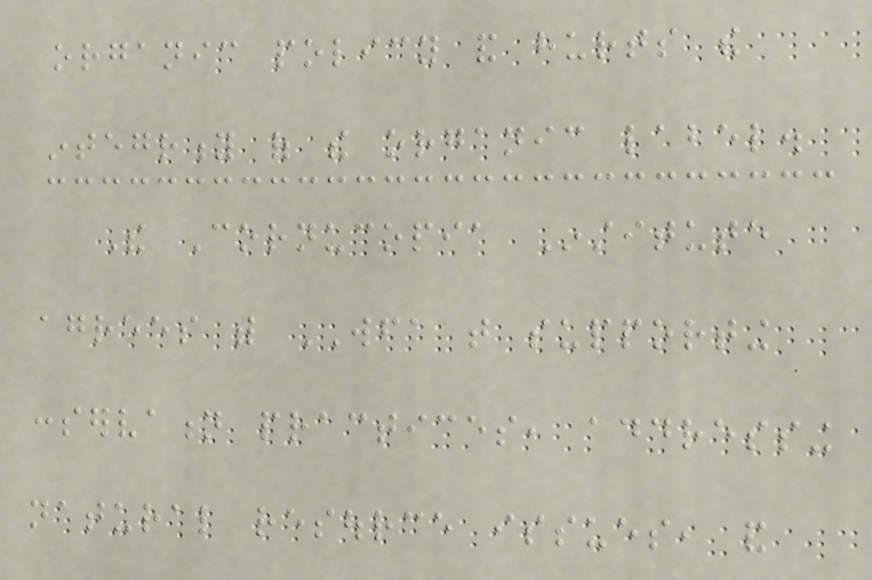organic policy and hurts the
integrity of the organic label.
The Cornucopia Institute
agrees with WFA that supporting
conservation practices, addressing
natural resource issues, and
